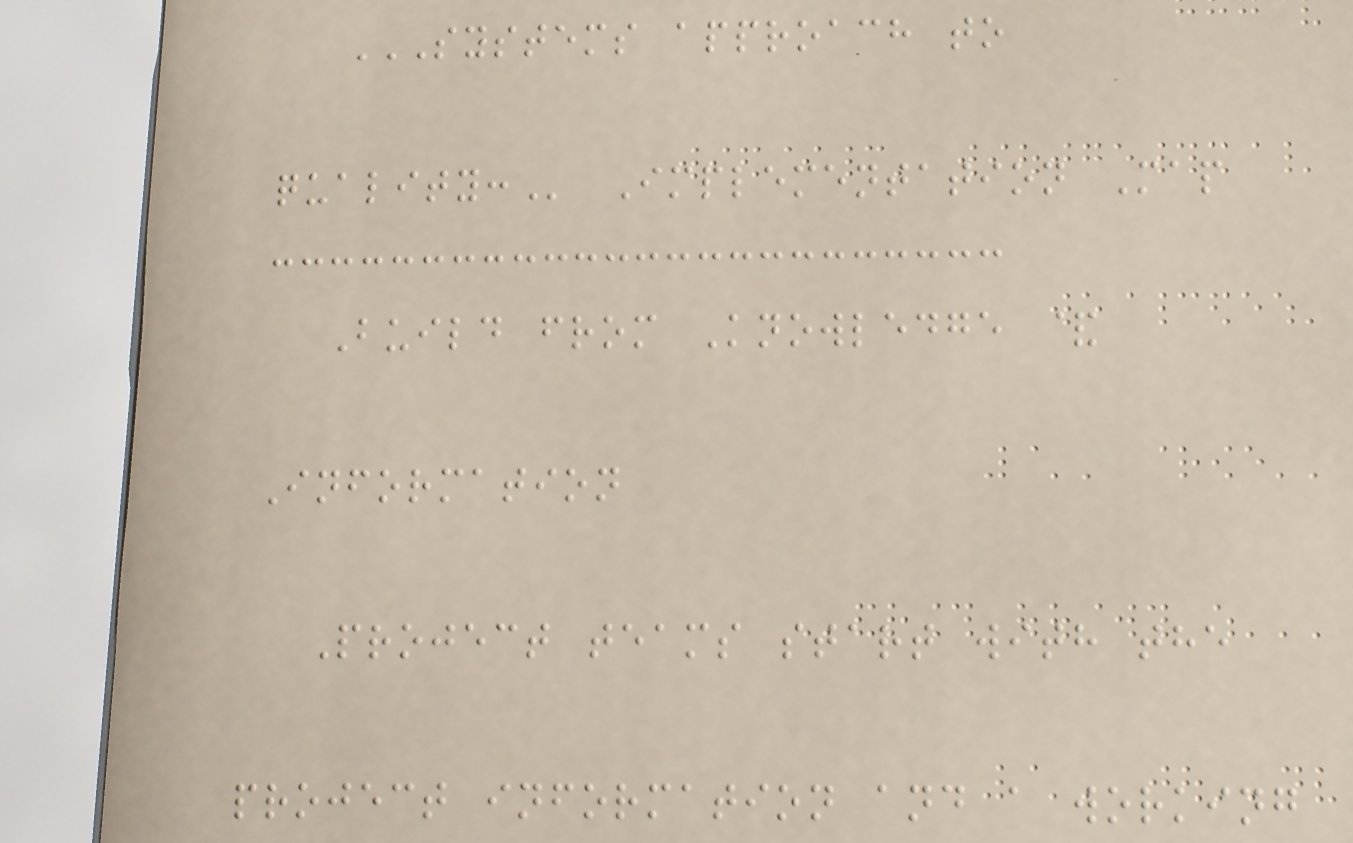SYSTEMS APPROACH TO
QUALITY: Implementation Map
Build from Knowledge &
Information
Project teams start with the
project information and a working
